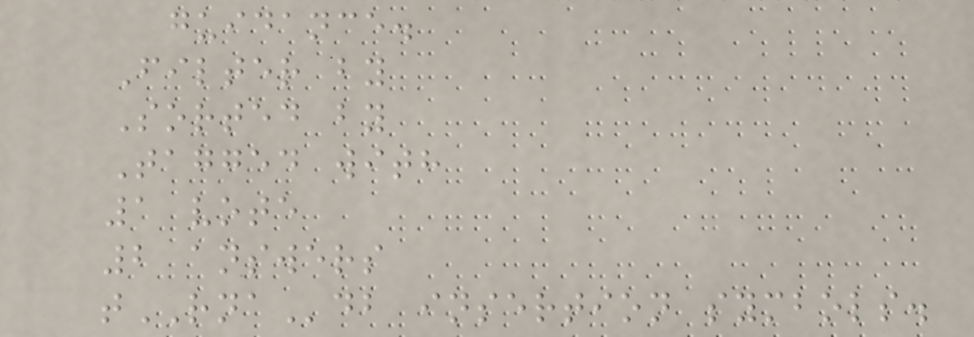guidance.
Filter by
Sorted by
Tagged with
1 vote
2 answers
tRNAdb insertion symbols.
